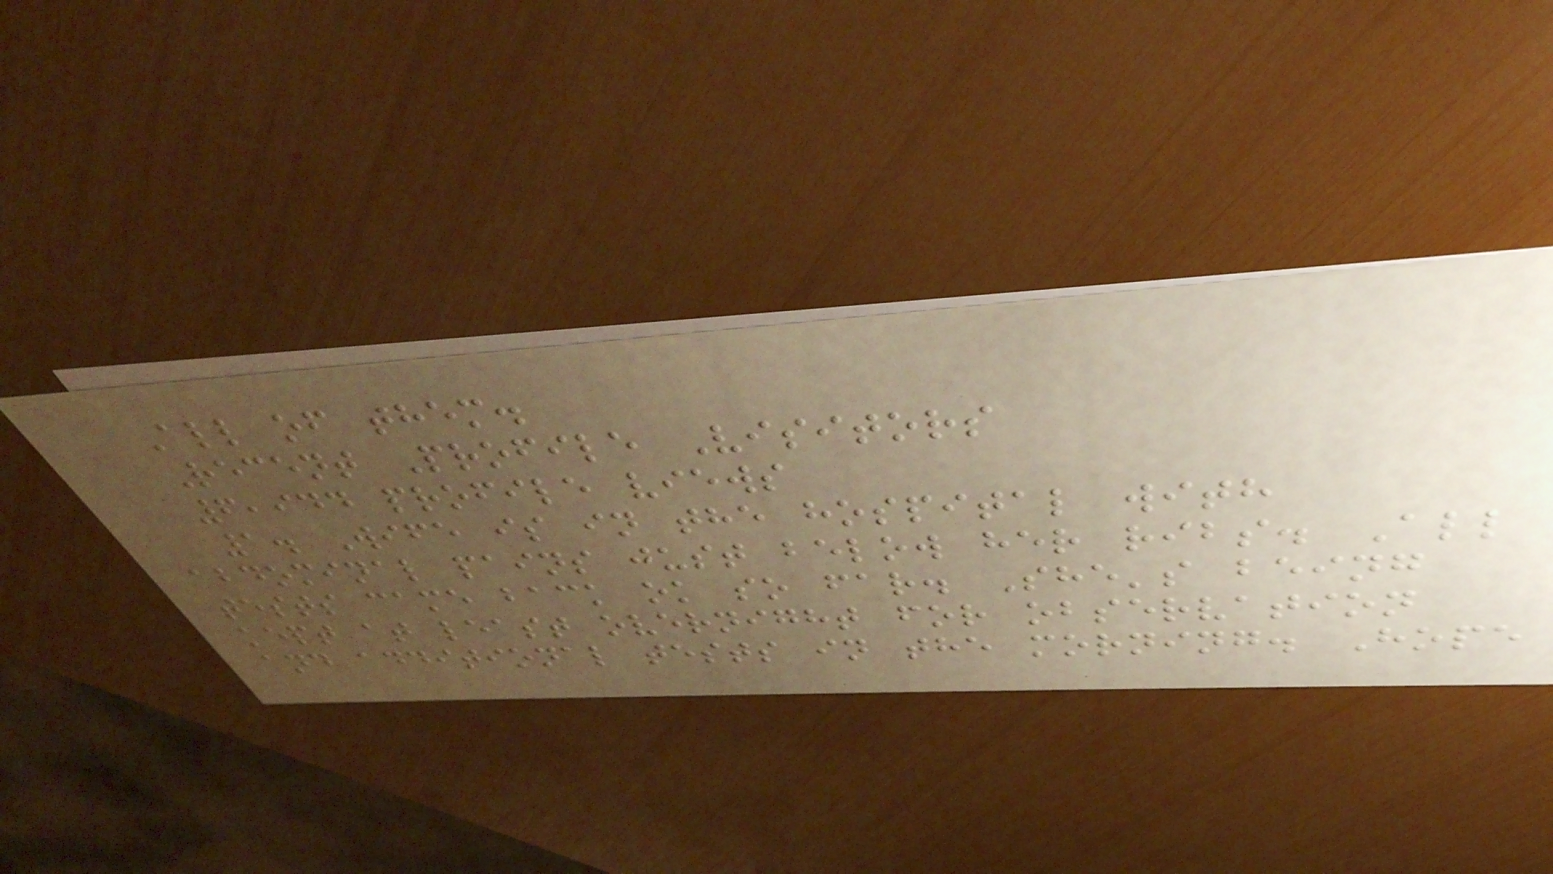All of them.
Recent Profile Visitors
6,944 profile views
1. Wife is in the hospital with
abdominal pains just below her ribs. All
tests came back ok so far. She's being
kept at least overnight for observation
and additional tests in the morning. Hope
